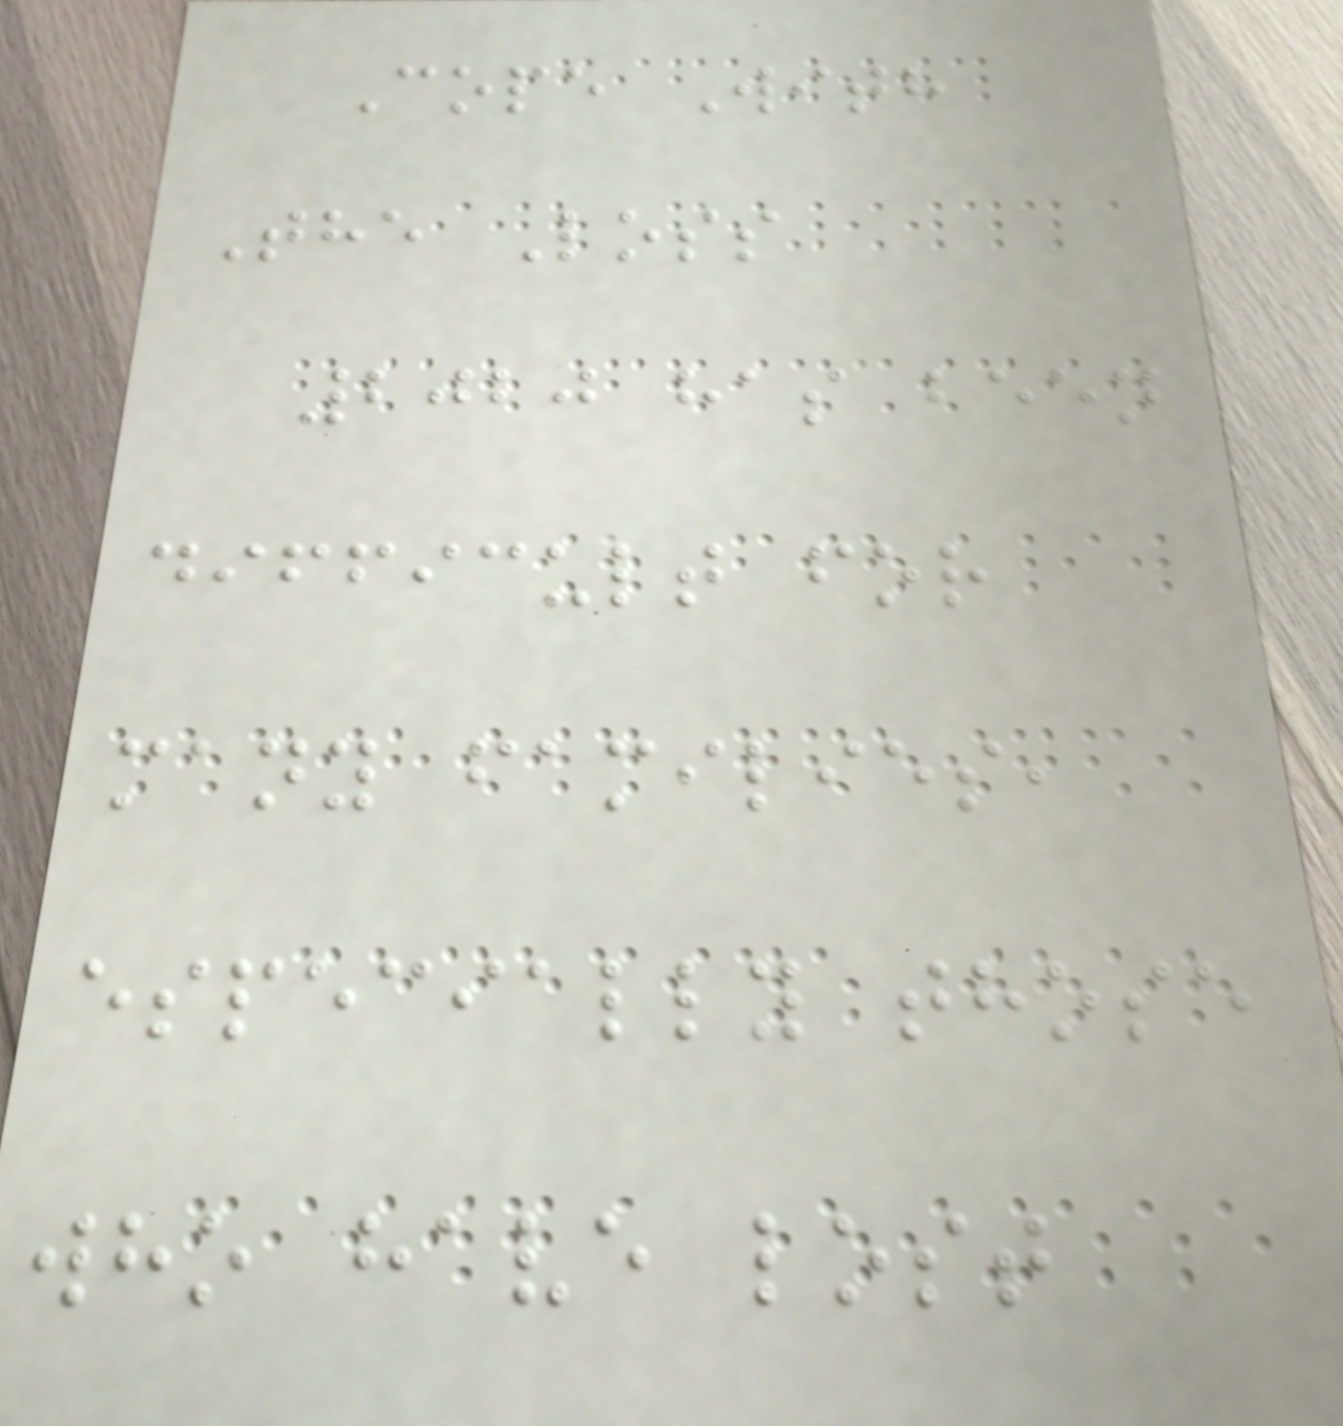Cope With
The Loss
2020 has been
difficult for
many families,
especially those
who have lost
